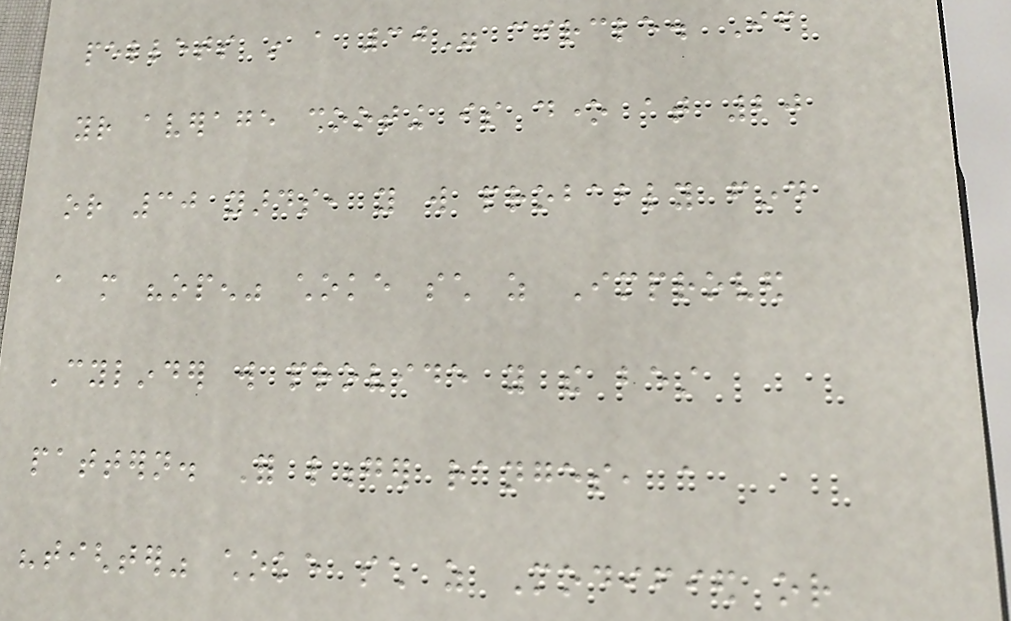pellets in a 30" circle. If
your average shooting is done at 20
or 30 yards, you will probably find
a more "open" choke such as Improved
Cylinder will provide you the best
pattern. For longer ranges, a
"tighter" choke such as Modified or
